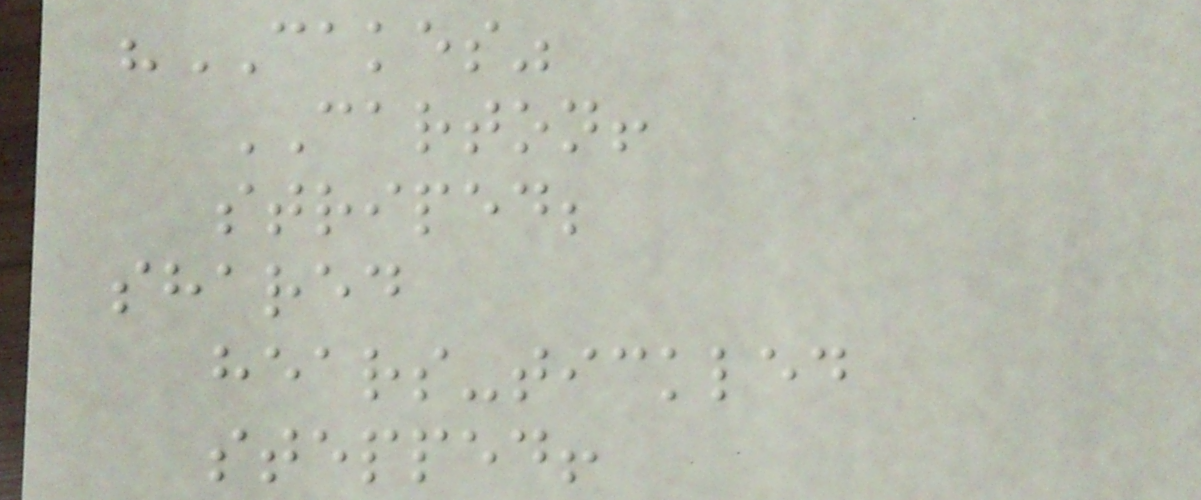"CAKES"
CARTON!
striped;
shared
hears-tickled
stepped!
